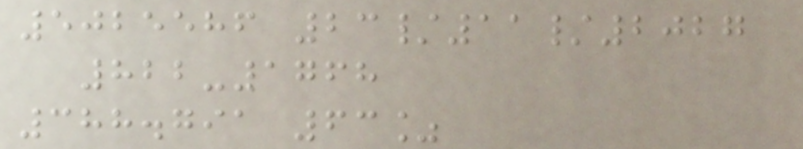5025586 23/11/2027
822-1768
388.791 63%
